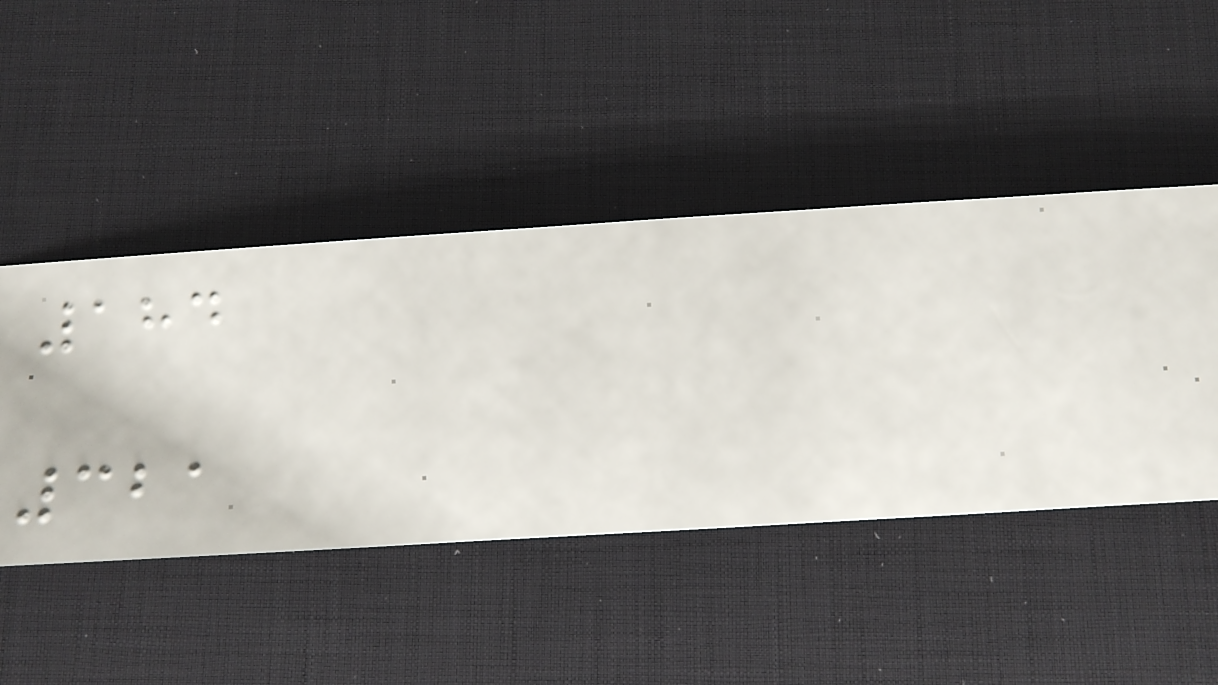184
321
